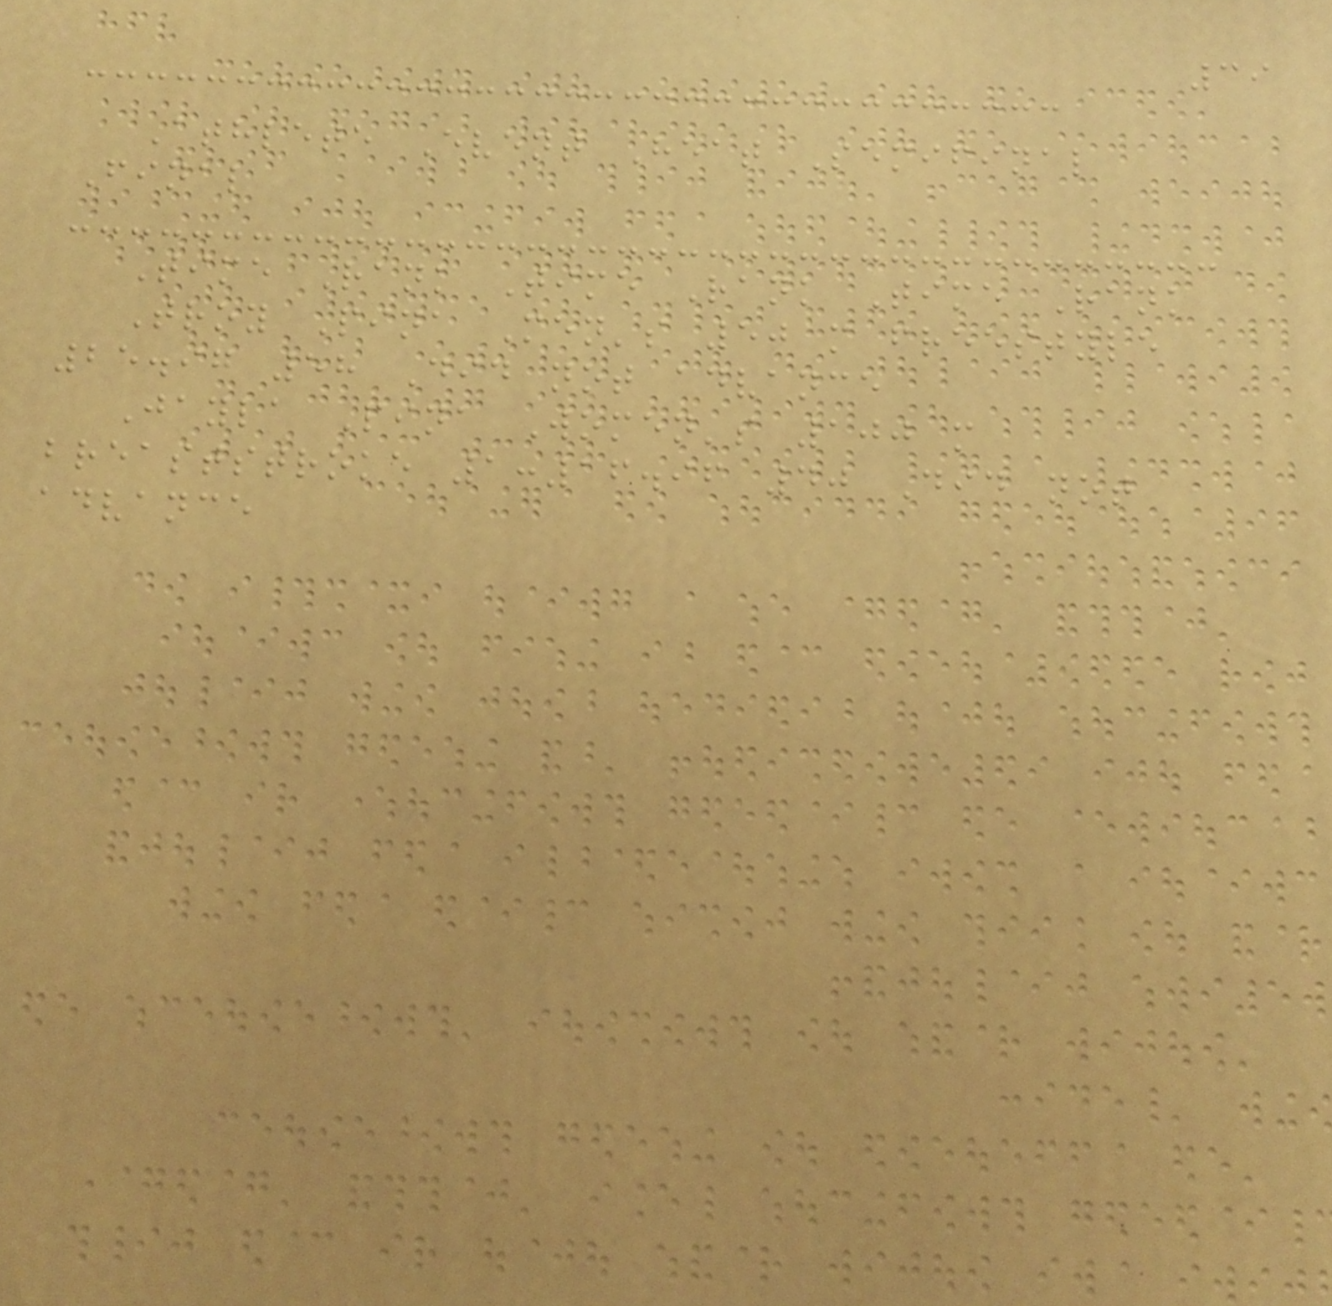39
Athlete Event Heat Semifinal
Final
Time Rank Time Rank Time Rank
Troy Pina Men's 50 m freestyle
25.97 58 Did not advance
Jayla Pina Women's 100 m
breaststroke 1:16.96 40 Did not
advance
